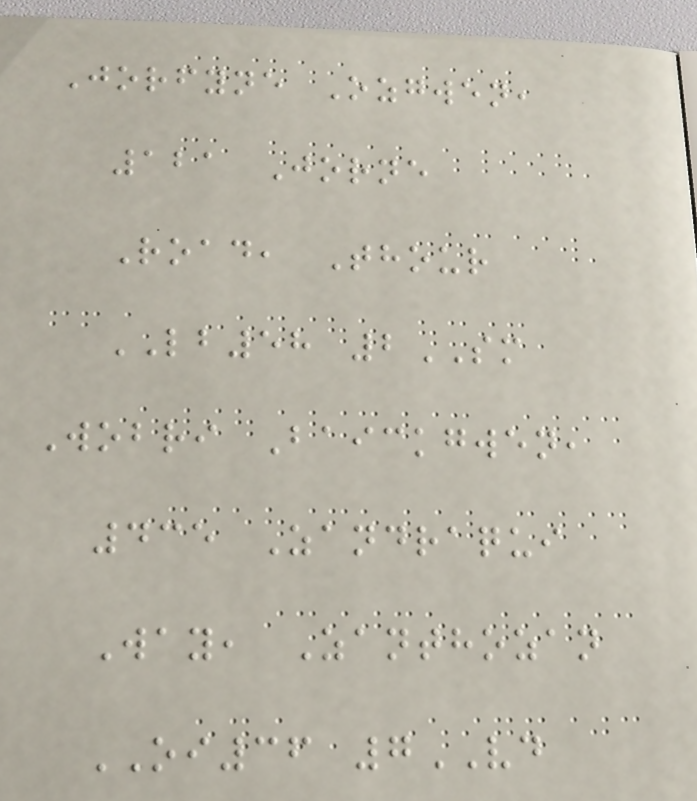Jorfyne Ozgwen,
121 Jorne
Road, Thour
LB58 2SM
Wobri Baickgwen,
435 Zandraqui
Way, Zanthozan
OI36 7VD
